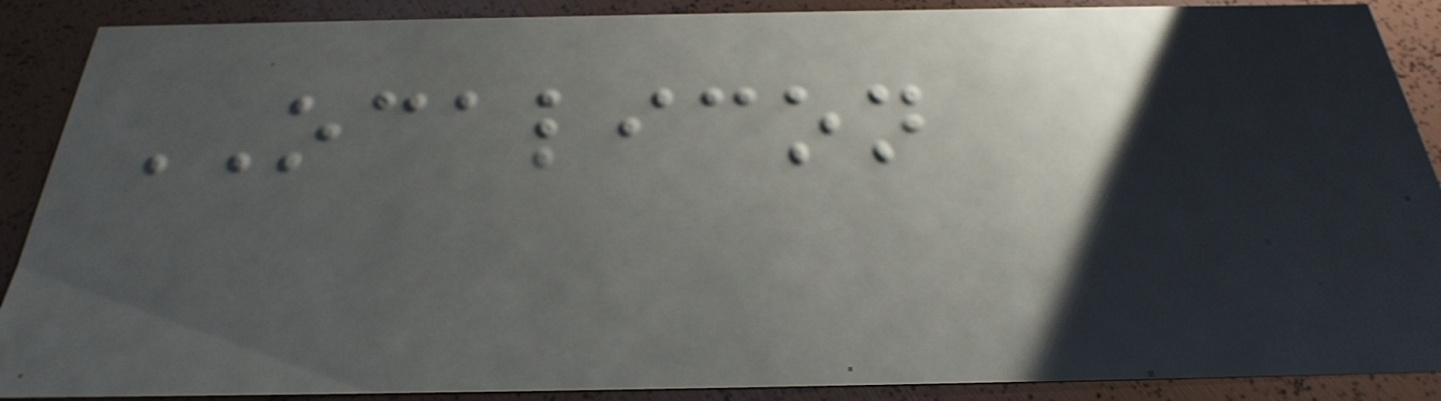OCALICON
